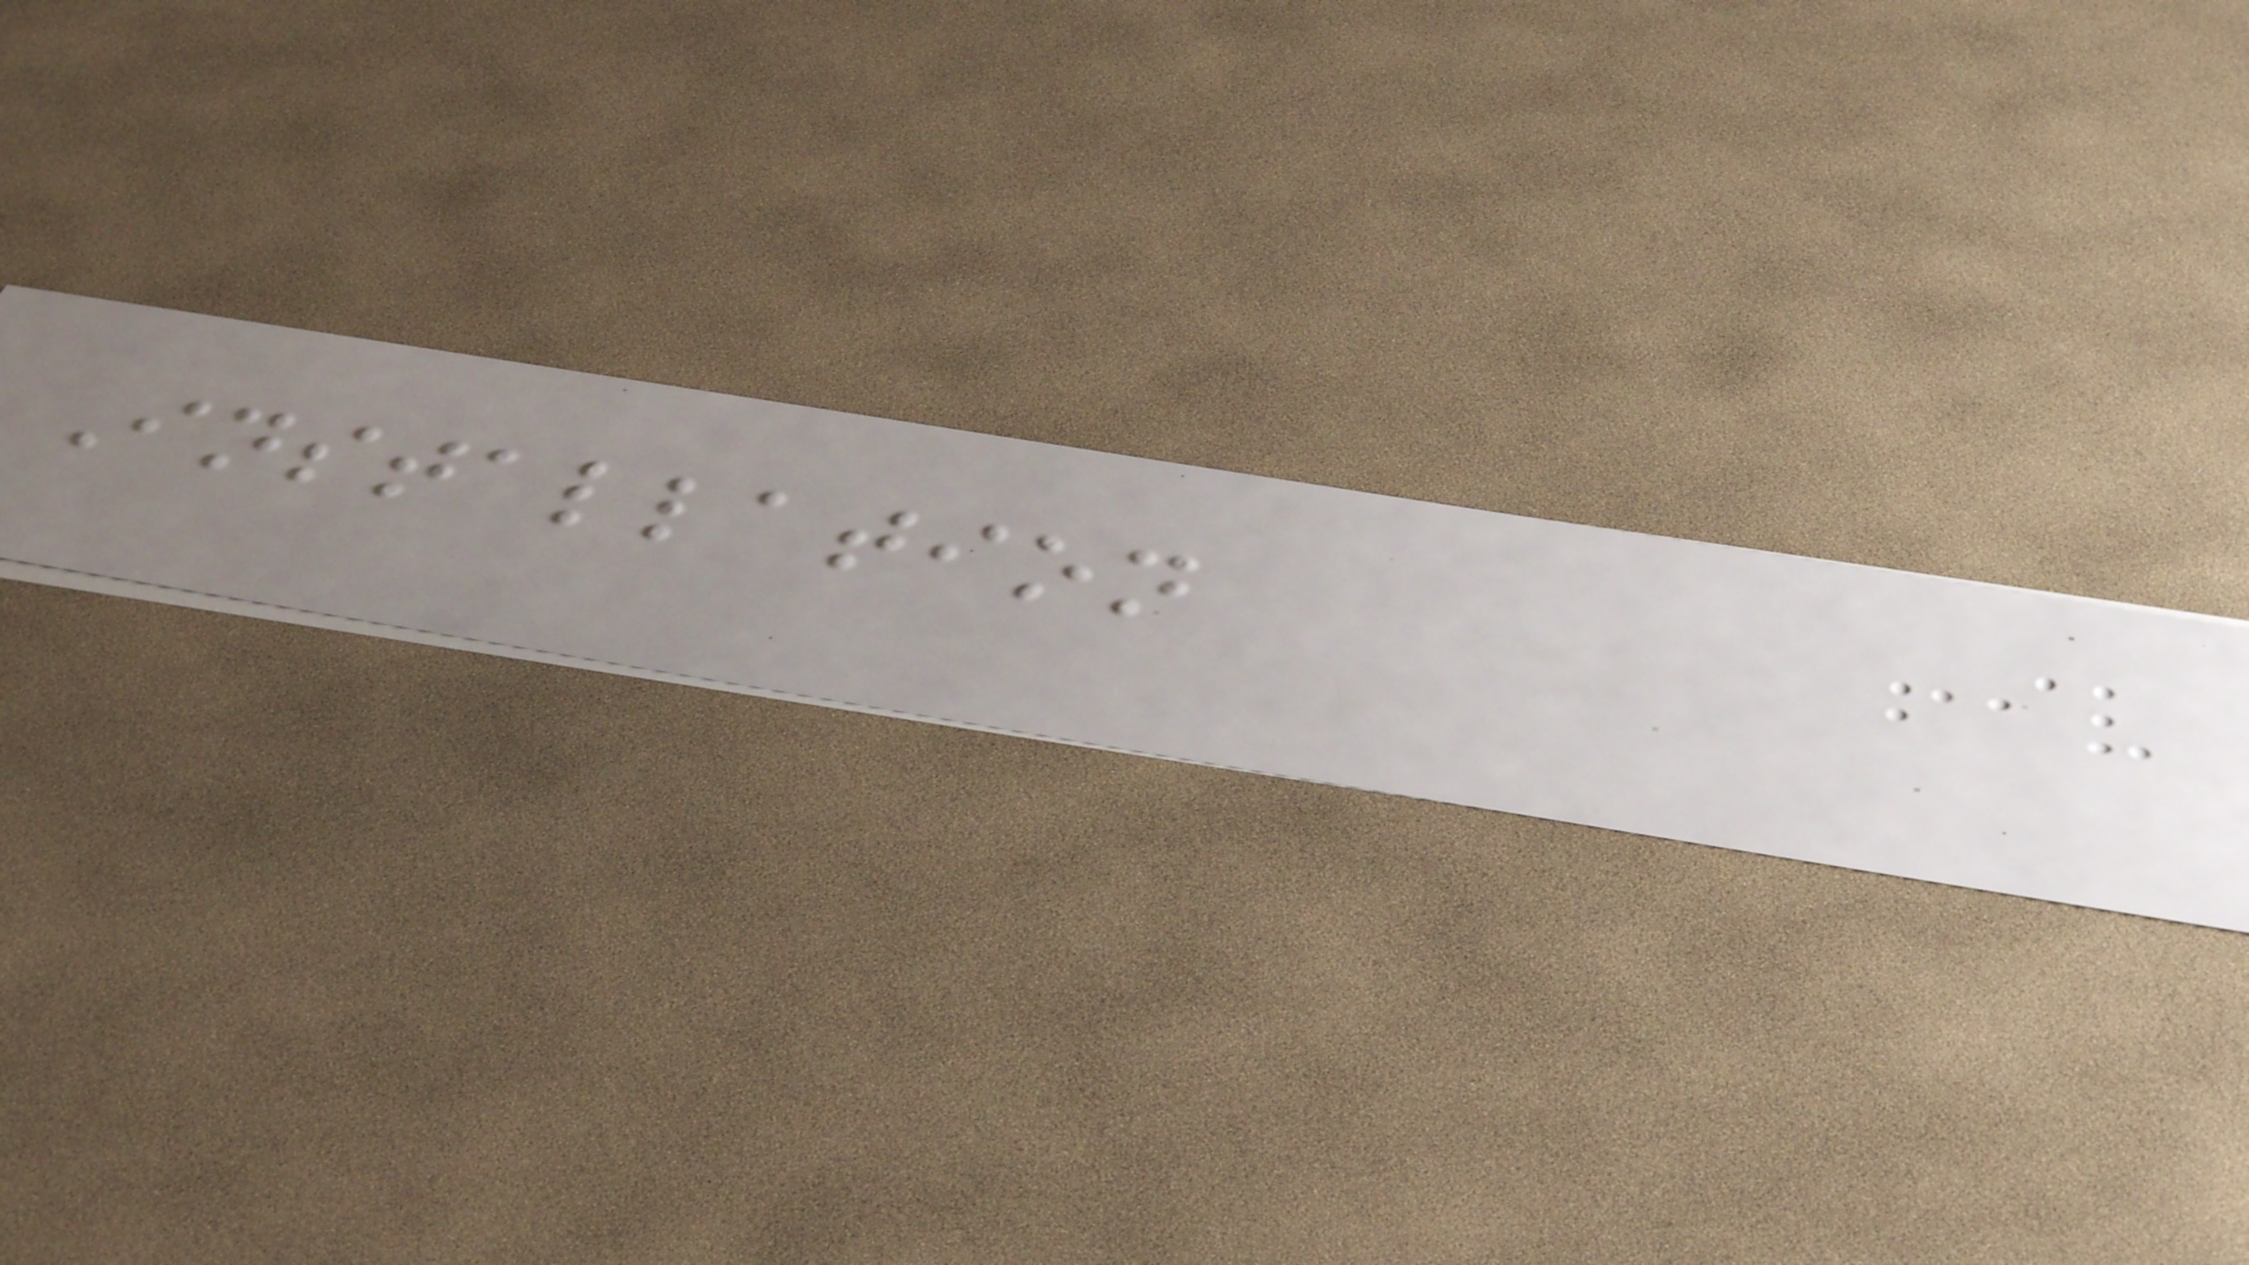Installation
